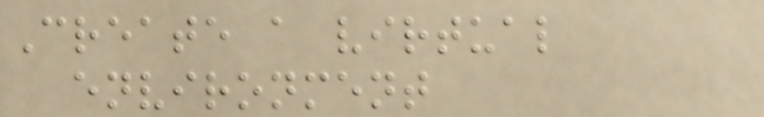Create a virtual
environment
